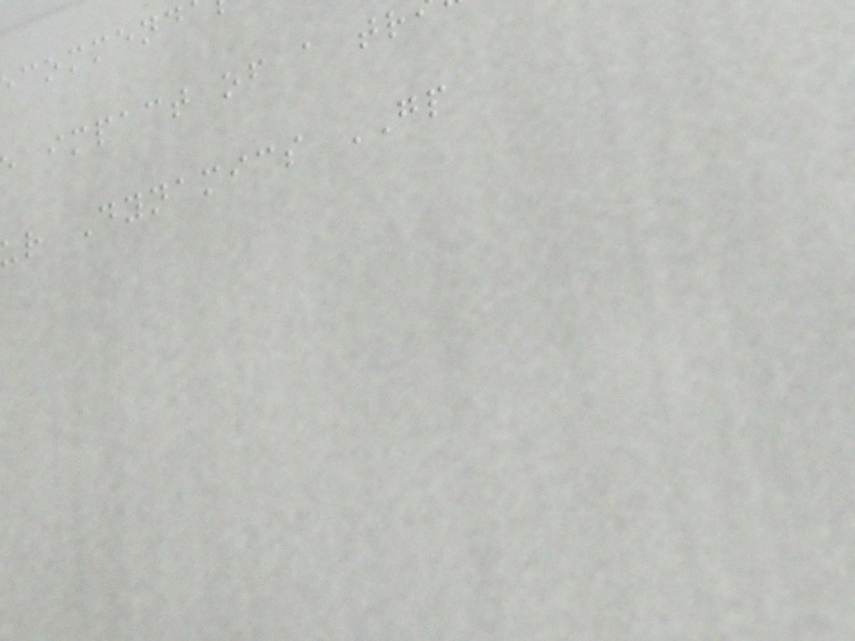impact of a tr
r Dynamics GP
